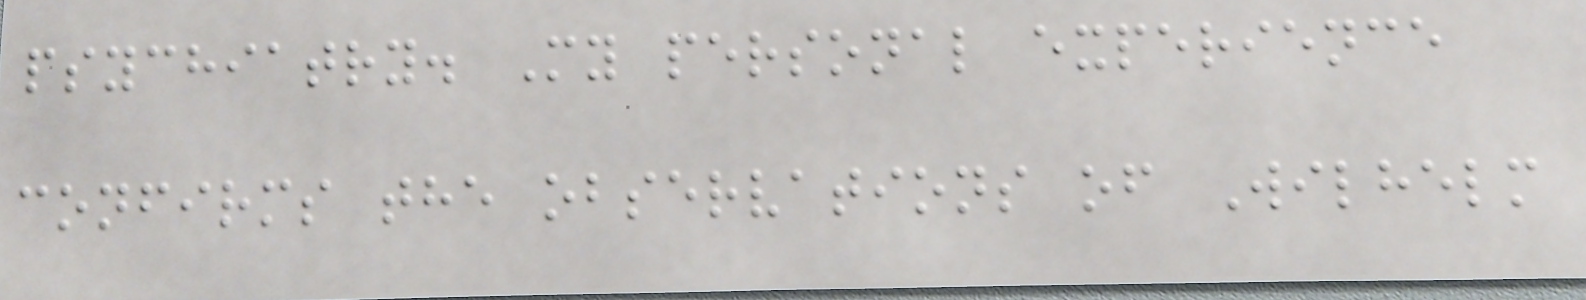psychiatry. My personal experience
confirms the observations of Wilhelm
